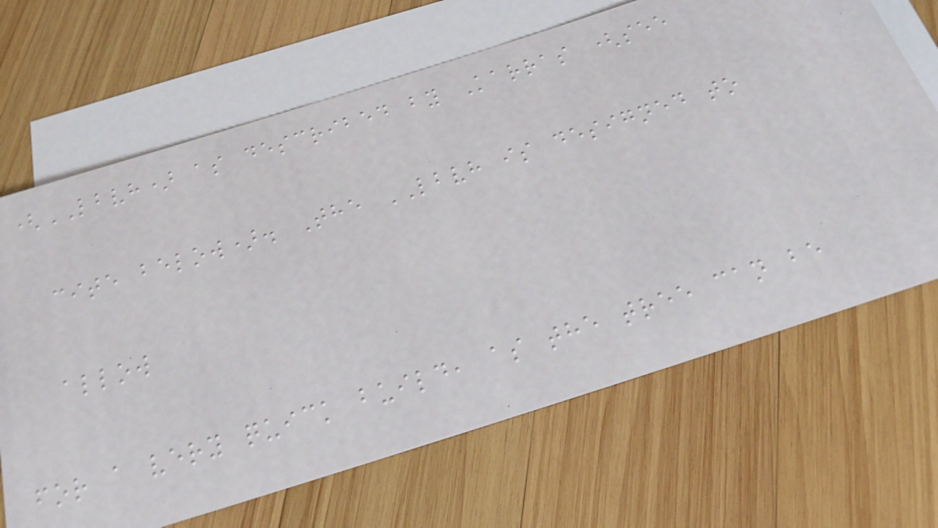(LBVH) as described by Karras (see
cite below). The LBVH is designed to
allow
for a very quick build, as the tree can be
